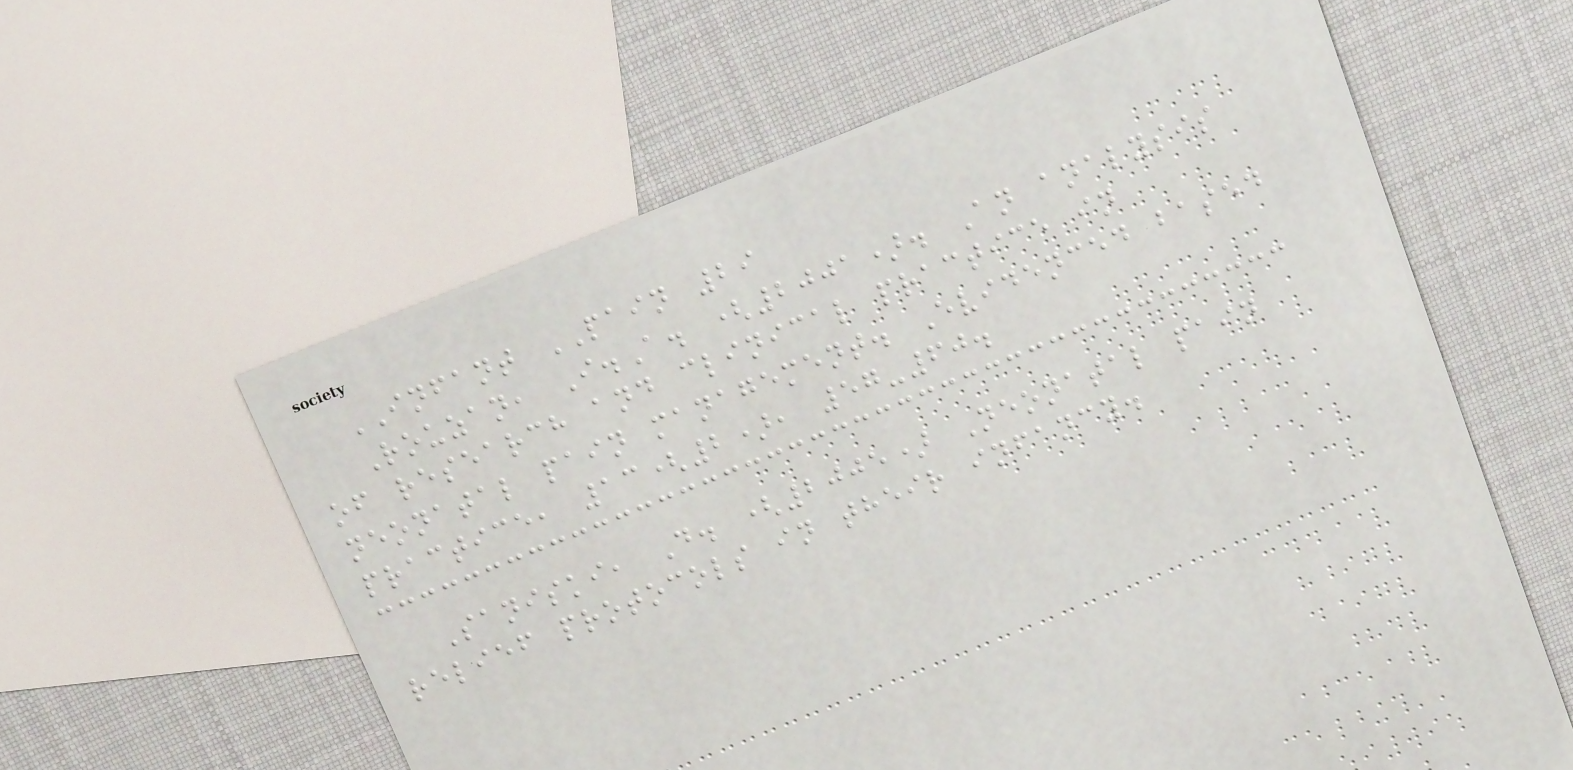INFANT PAIN 29
Rouzan, I.A. (2001). An analysis
of research and clinical practice in
neonatal pain management. Evidenced based
practice, 13(2), 57-60.
Saniski, D. (2005) Neonatal pain
relief protocols in their infancy.
